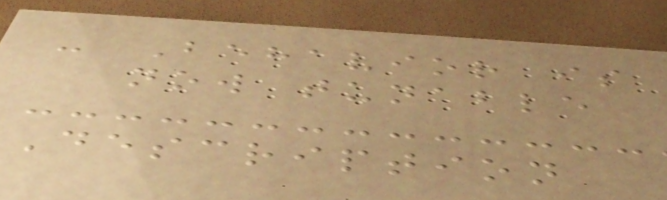- Behavior is
now tunable
Description
